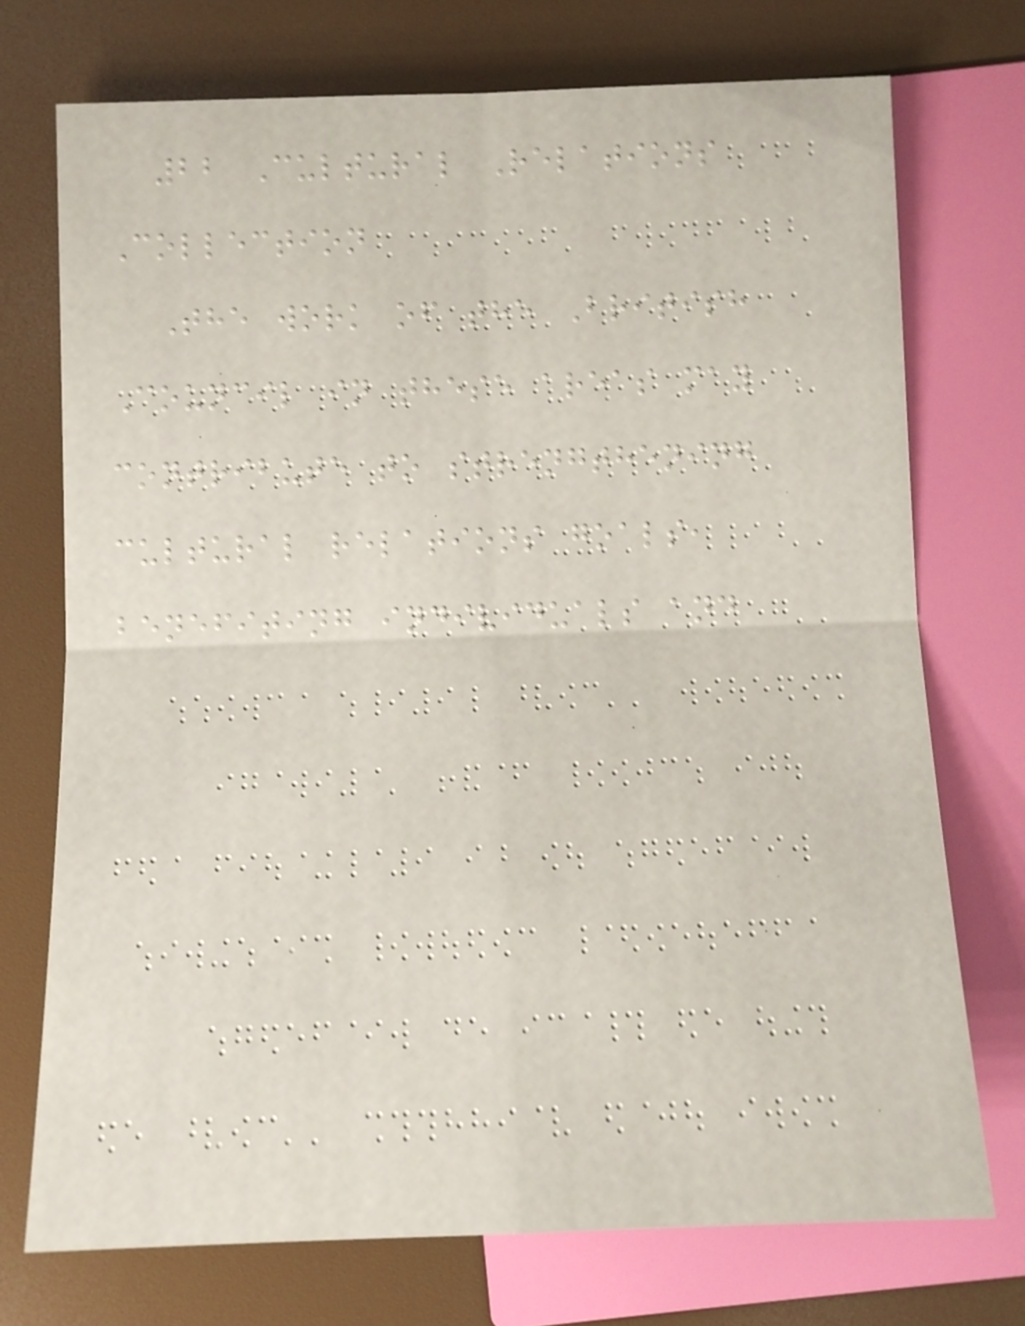22 Cultural Relations
Collection
The work of the British
Council in these areas may
contribute to strengthening
cultural relations goals,
benefiting individuals and
